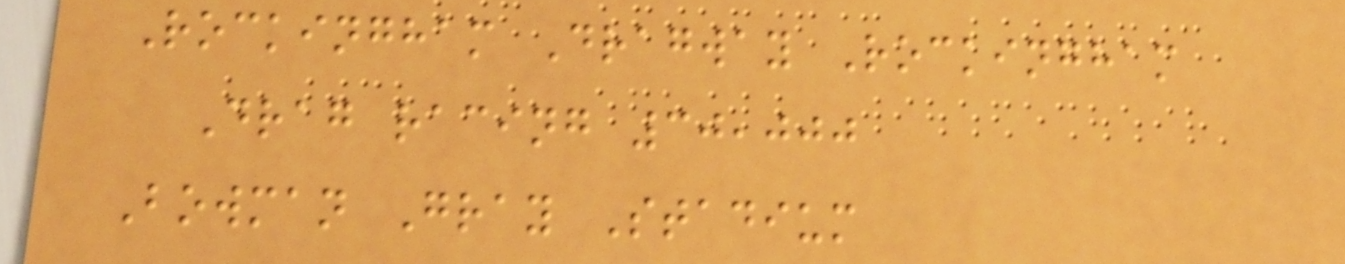Rockingham Dragway Rockingham
Drag racing 30,000
Bowman Gray Stadium
